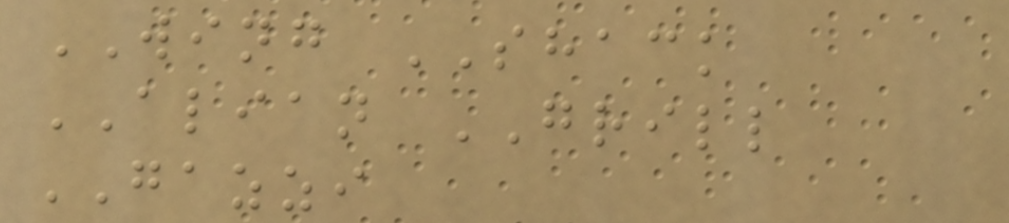WING SHACK
ALIAN GRILL
GAZZI
